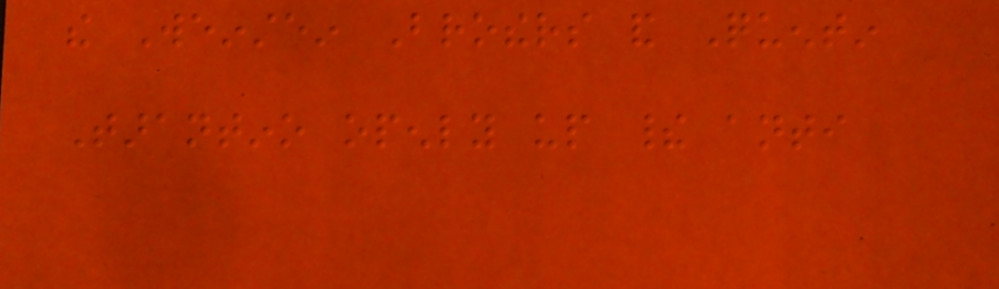the Weinstein Brothers and Quentin
Tarantino openly up their anti
